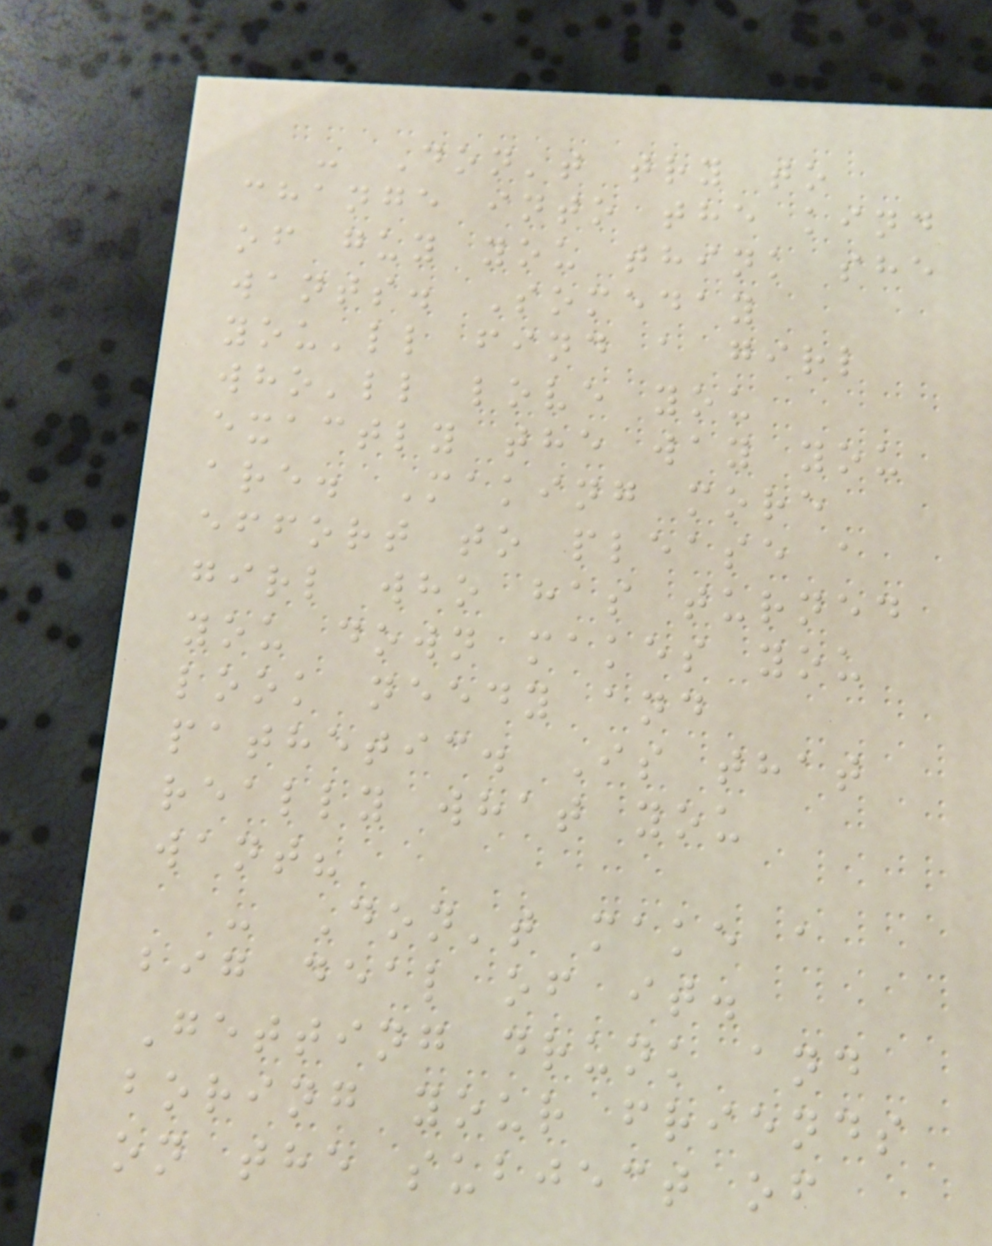- Don't try to
change into the kind
of guy you think she
wants. Someday
you'll find a girl
who'll love you
exactly the way you
are. Making more
effort to please a
girl who has turned
you down makes you
look needy and
pathetic. Is that
really what you
want?
- Don't make a
big deal of it.
Getting drunk and
boring your friends
on the subject of
